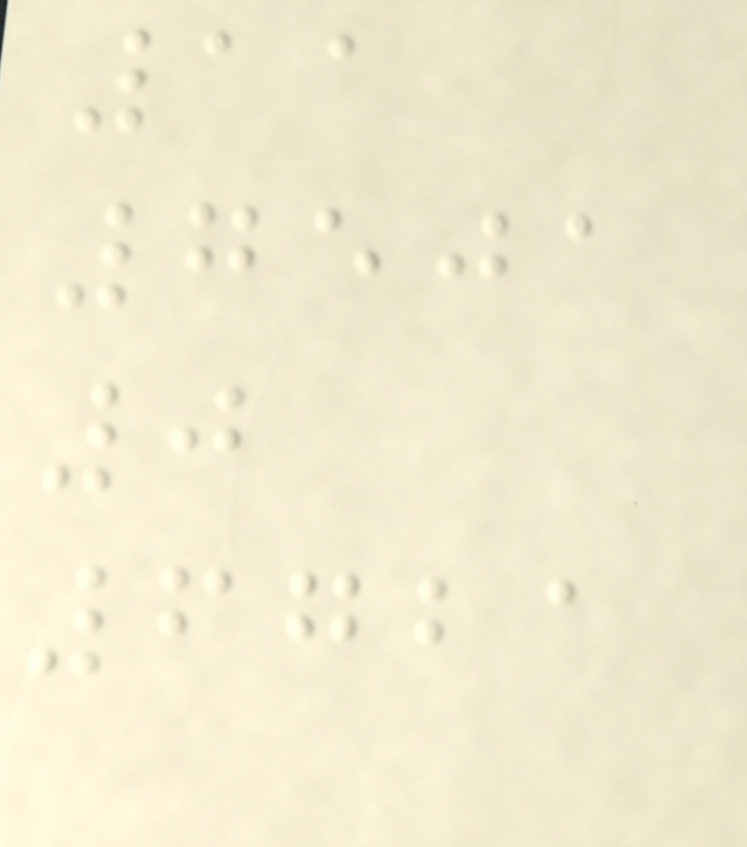11
7501
0
6721
